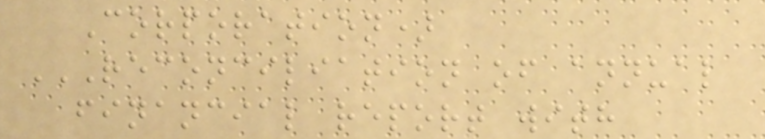Corporation)
RECONCILIATION OF ANNUAL
FINANCIAL REPORT WITH
